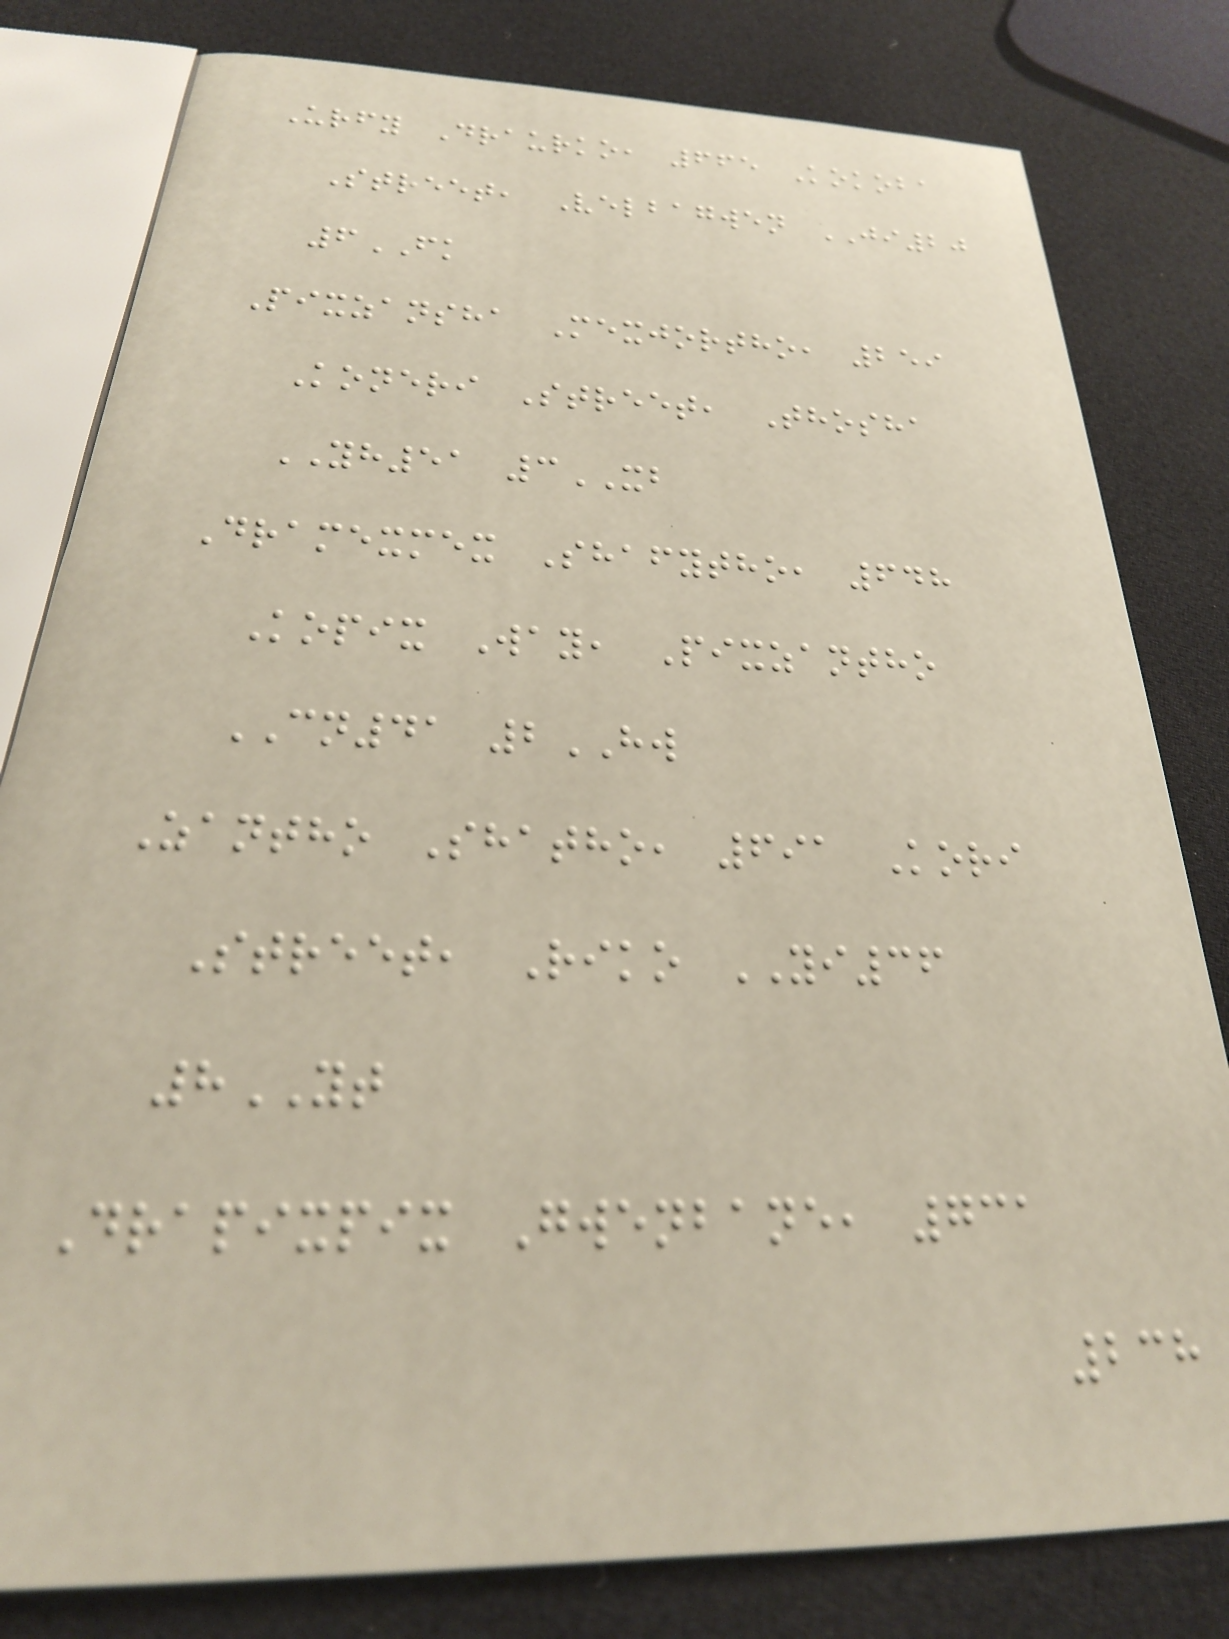Urfy Draurko, 665 Kokoba
Street, Velbagwen JI20
6FK
Pixzansha Mexjortho, 259
Koneri Street, Thosha
YH51 3XB
Dramexmex Shafytho, 648
Kopix Way, Pixzantho
CN41 2HW
Zantho Shatho, 691 Kori
Street, Riko YI36
8YT
Drapixpix Gwenbane, 731
238
